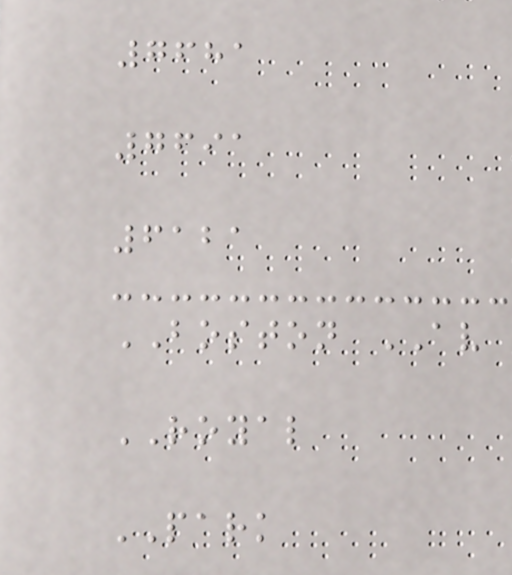7681
7691
6121
BOSTON AV
ROYAL
PARK
